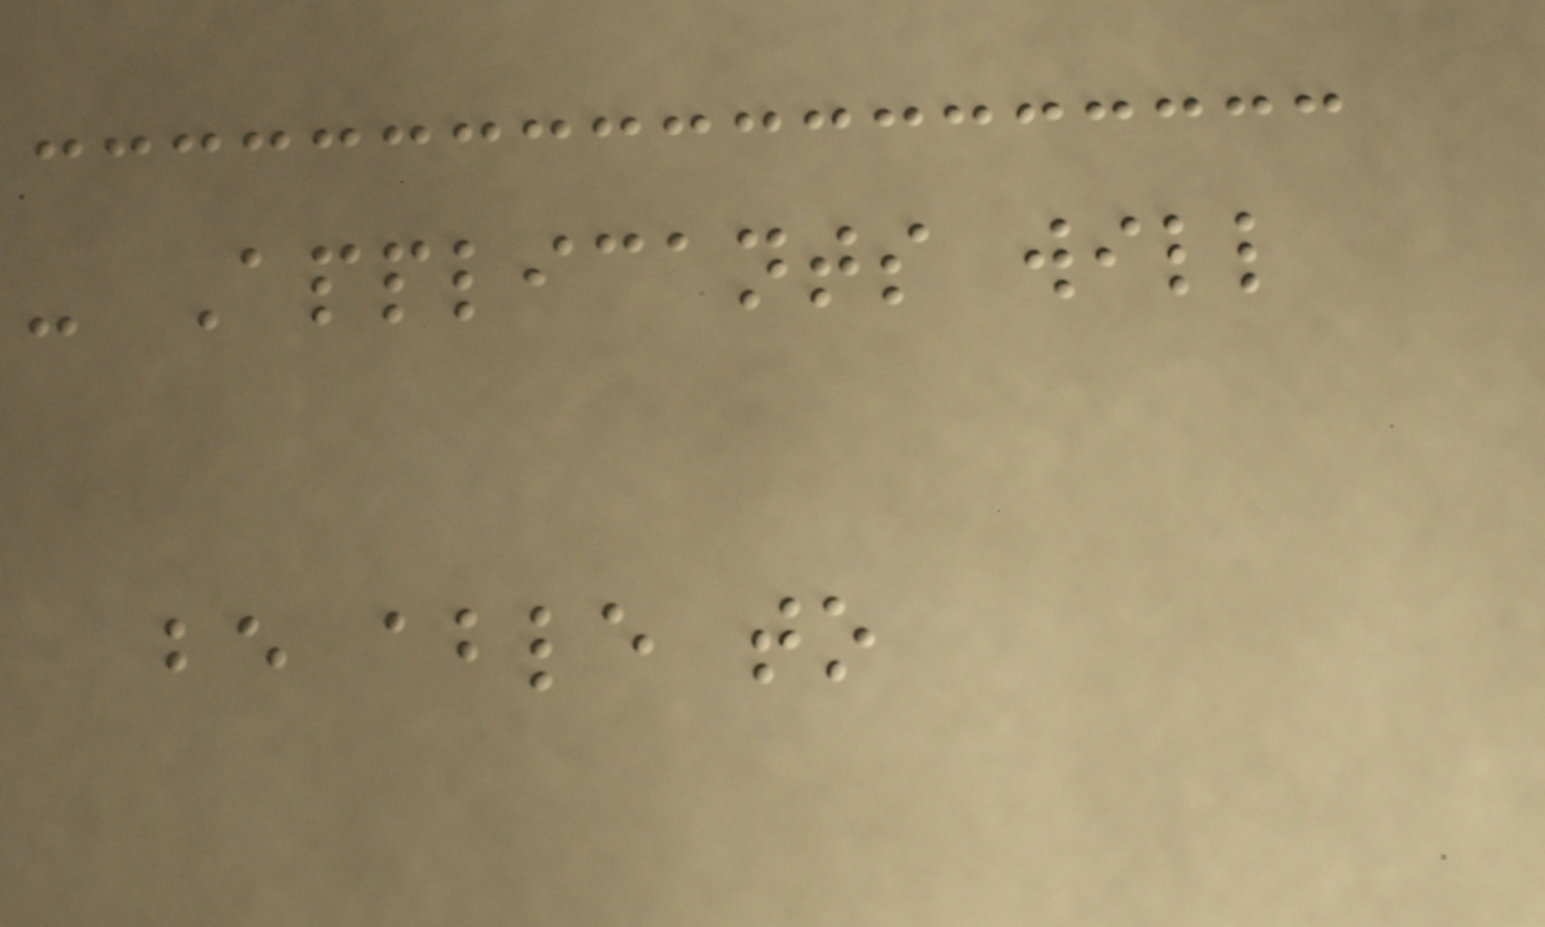- Applicants will
be able to
